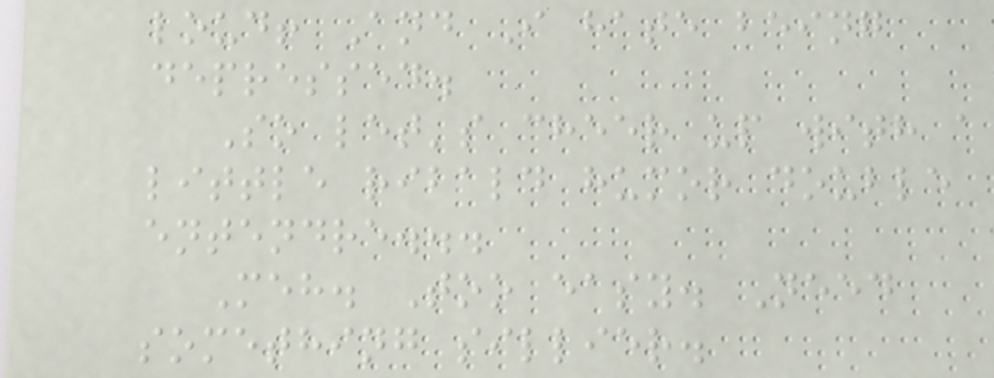loud! And I hate being
depressed.
So let's cheer up with a
little ribald humor double
entendre...
Meh. Too easy. Need
something sillier.
